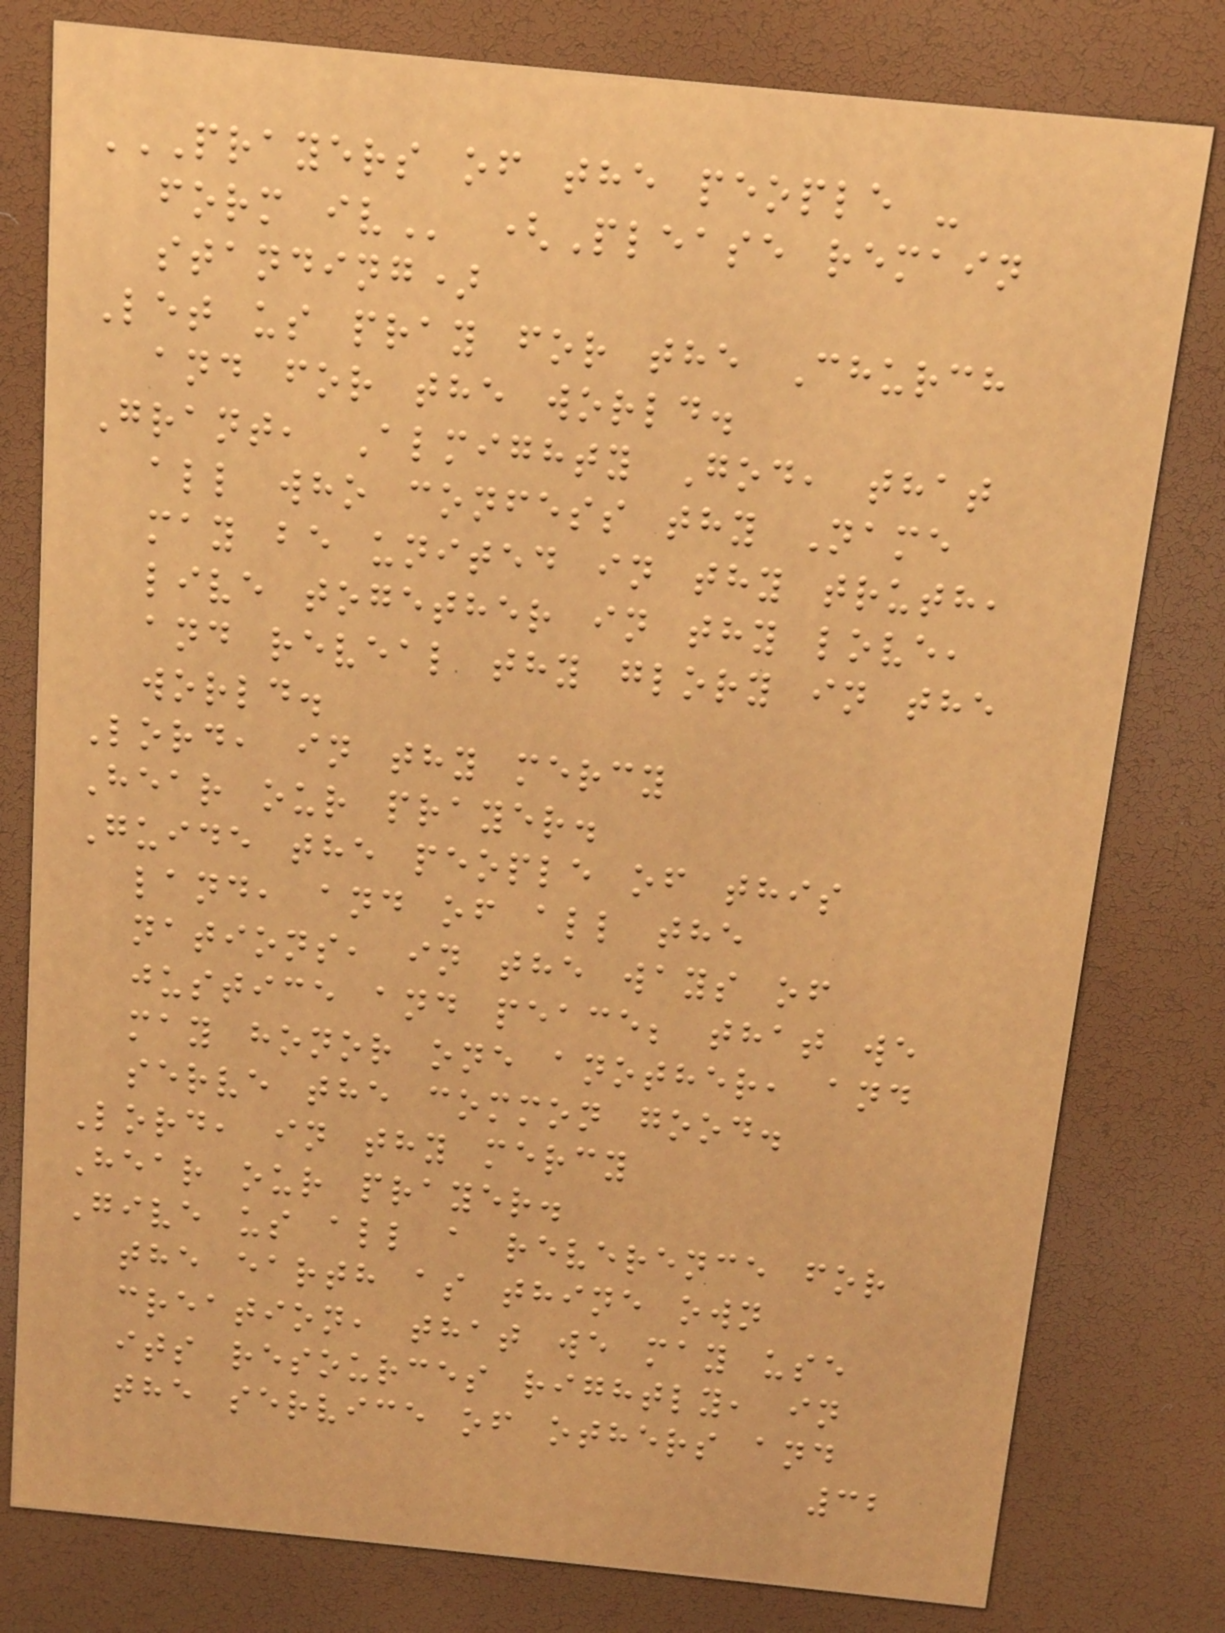PRAYERS OF THE PEOPLE -
FORM IV (Please remain
standing)
Let us pray for the Church
and for the world.
Grant, Almighty God, that
all who confess thy Name
may be united in thy truth,
live together in thy love,
and reveal thy glory in the
world.
Lord, in thy mercy
Hear our prayer.
Guide the people of this
land, and of all the
nations, in the ways of
justice and peace; that we
may honor one another, and
serve the common good.
Lord, in thy mercy
Hear our prayer.
Give us all a reverence for
the earth as thine own
creation, that we may use
its resources rightly, in
the service of others and
32
